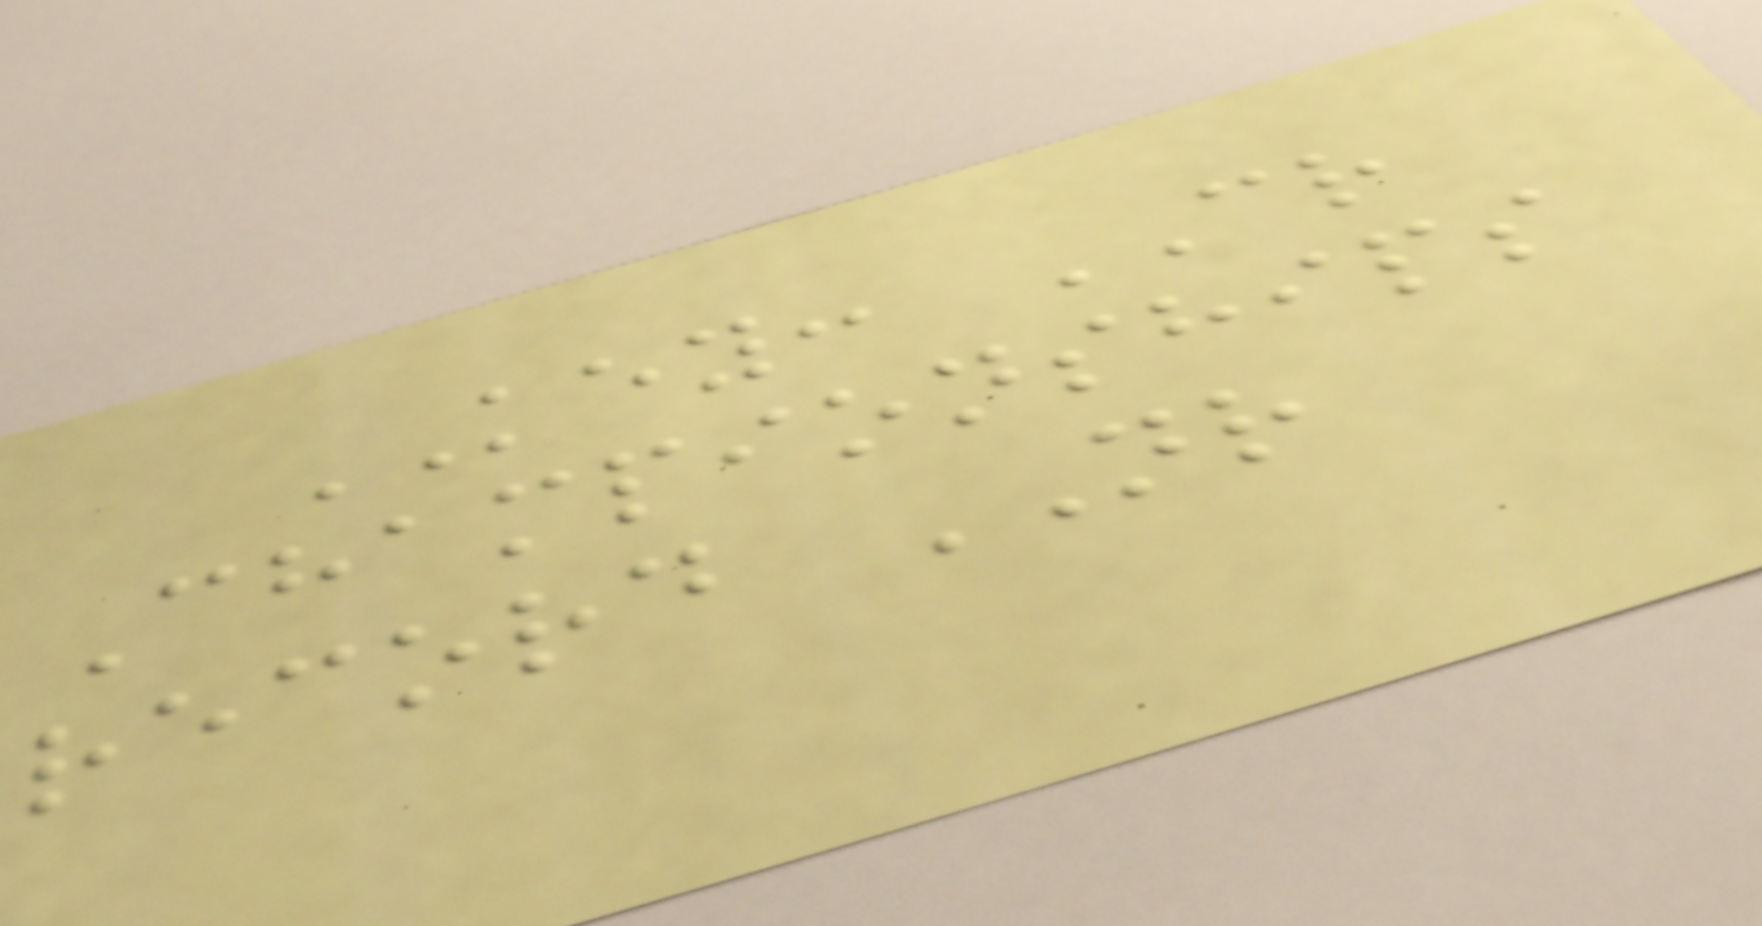KEY: CR
Championships
record NR
